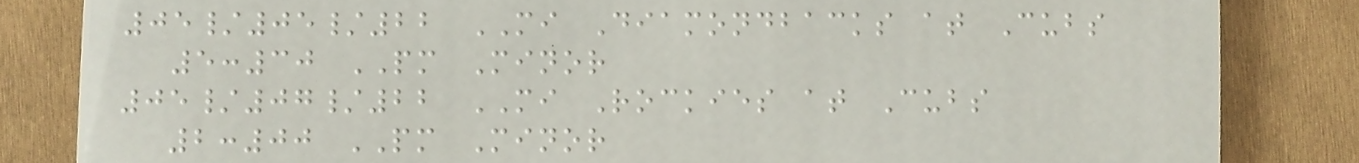05/05/22 MI Diamondbacks at Cubs
5:30 PM Minor
05/07/22 MI Rockies at Cubs
2:00 PM Minor
